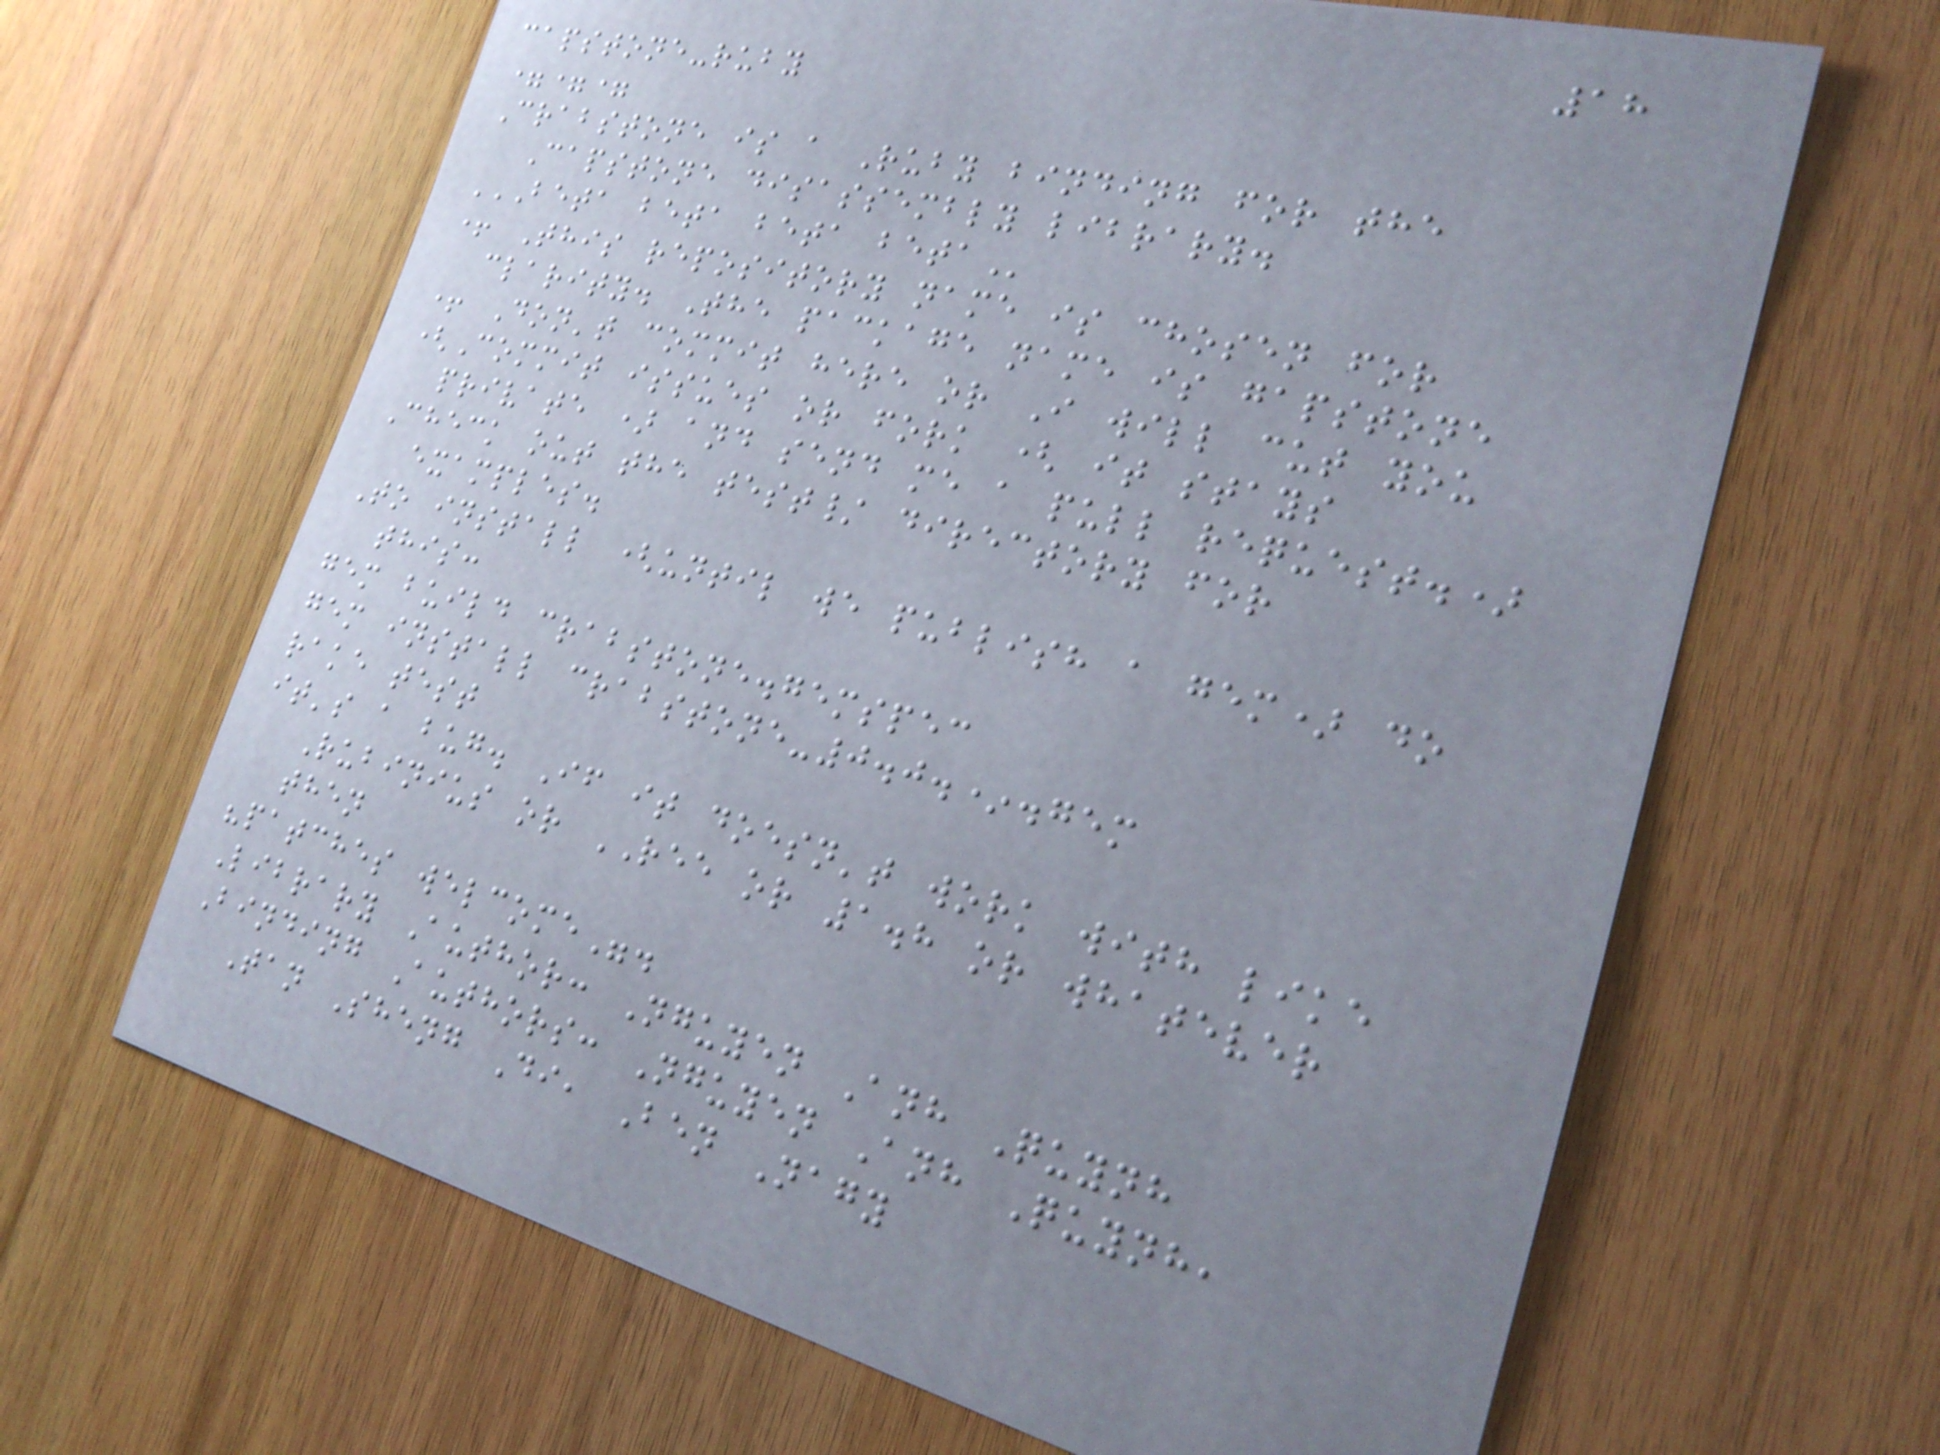18
capstone-ruby
===
Crabstone is a Ruby binding for the
Capstone disassembly library.
BETA BETA BETA BETA
+ This repository name is chosen for
clarity. The package name is gapstone
+ Don't commit here or I will cut you
(Commit issues or fork ( it stays
private ) and send me a pull request.)
Check out the test/ directory for
examples.
To install (until we publish a gem) do
this:
gem build crabstone.gemspec
gem install crabstone-0.0.*.gem
rake test
it's a bug. If it doesn't work with like
Rubinius or REE or 1.8 or whatever
then
"patches welcome".
Library Author: Nguyen Anh Quynh
Binding Authors: Nguyen Anh Quynh,
Tan Sheng Di, Ben Nagy
